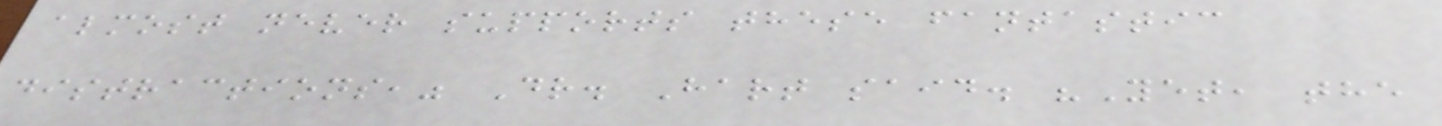almost never supports these fantastic
distractions," Dr. Hart said. "Yet, the
